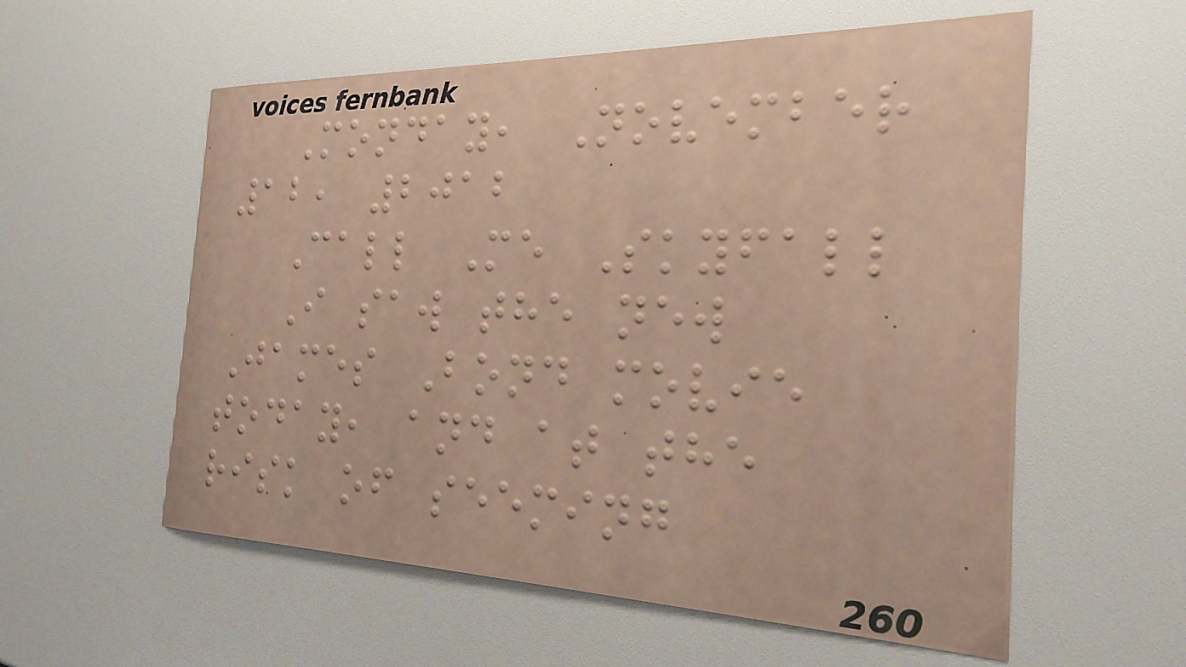Monday, November
12, 2012
Call Me Skyfall
I saw the new
James Bond movie
today, and at the
risk of seeming
